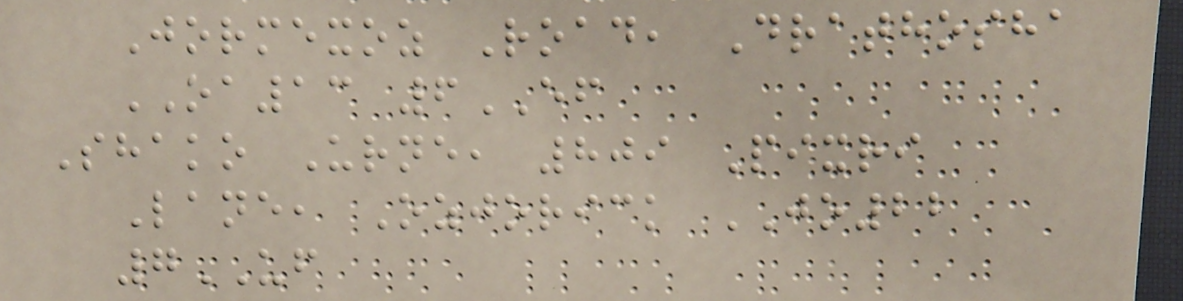Jormexoz Road, Drathosha
OA13 6EF
Shako Urne, 809 Pixri
Lane, Ozjorick JO22
7UF
